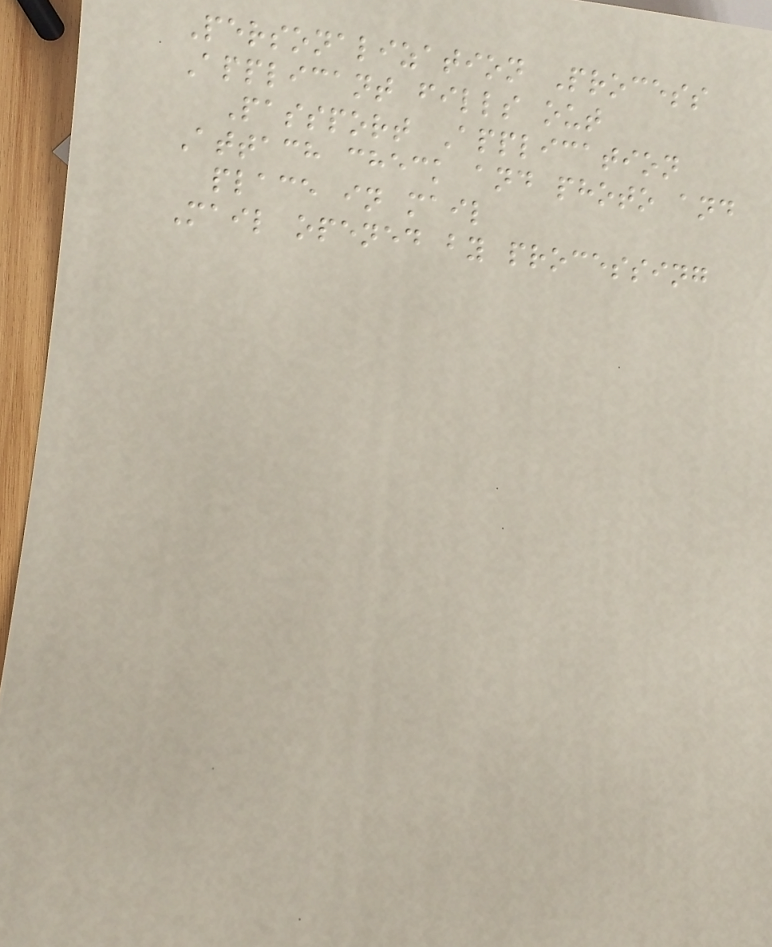Personalization Process
Applicant fills out
Passport Application
Attach check and photo and
place in mail
Mail opened by processing
